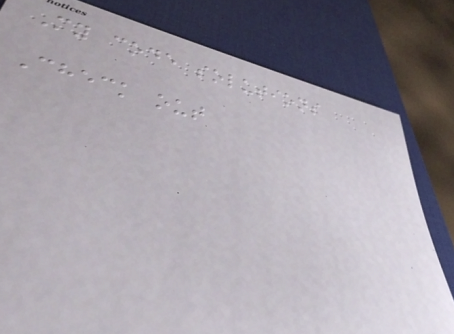My code solutions
Check out
